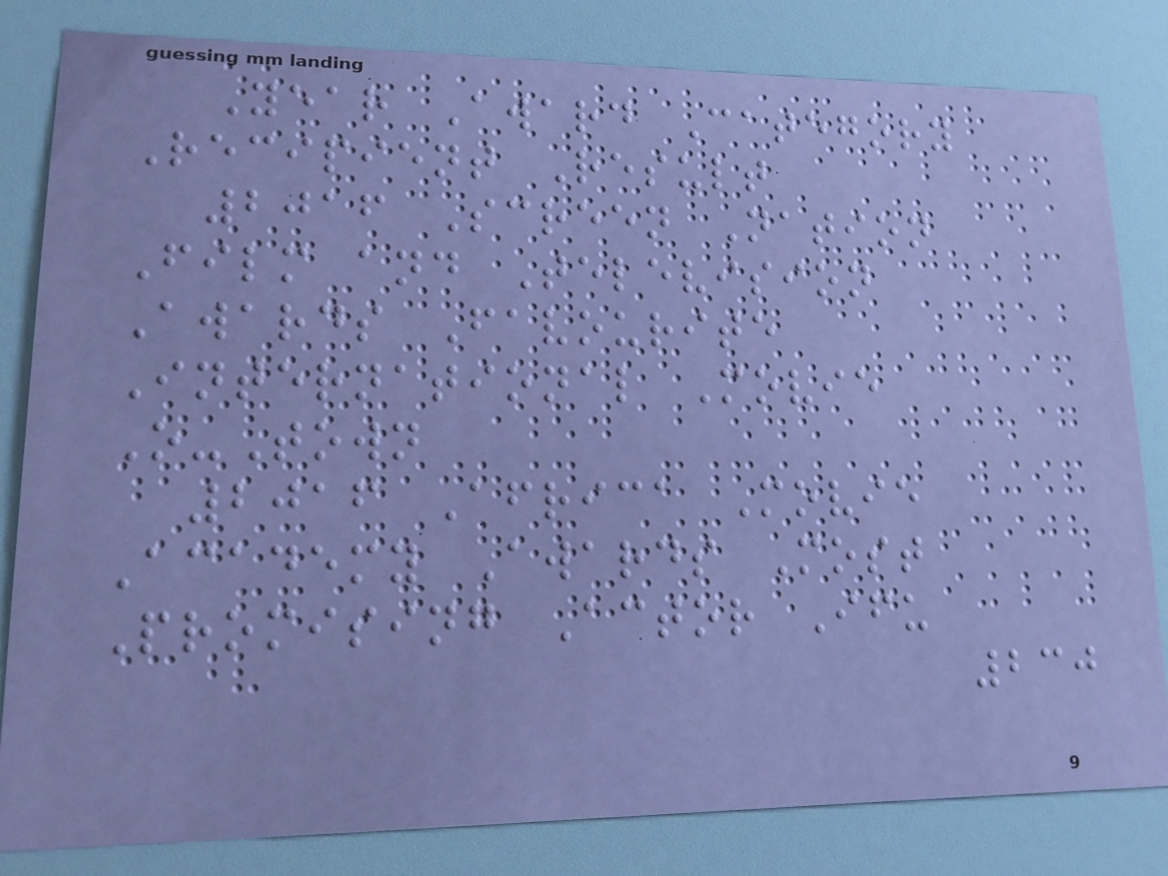Year Award Category
Recipient Result
2016 Screen Nation
Film and Television
Awards Favourite
International Movie
O-Town
2016 Africa Movie
Academy Awards Most
Promising Actor Ifu
230
